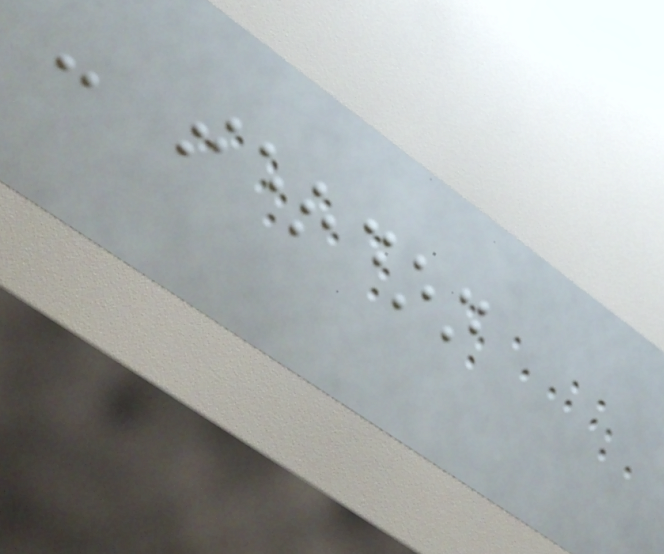- terdon
